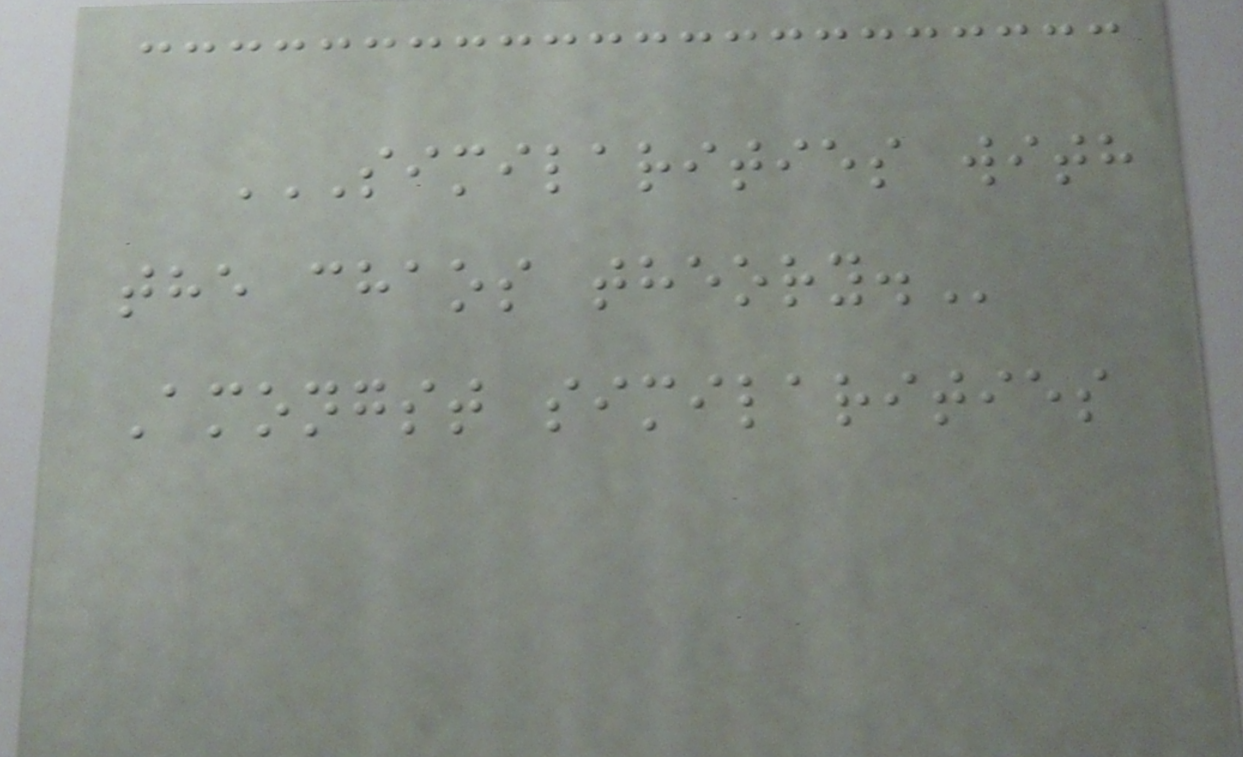SIMILARITIES WITH
THE CHAOS THEORY.
Amongst similarities
